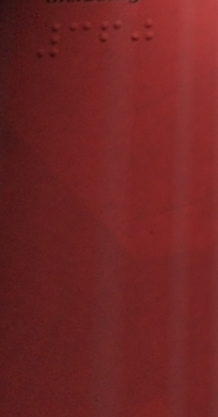360
